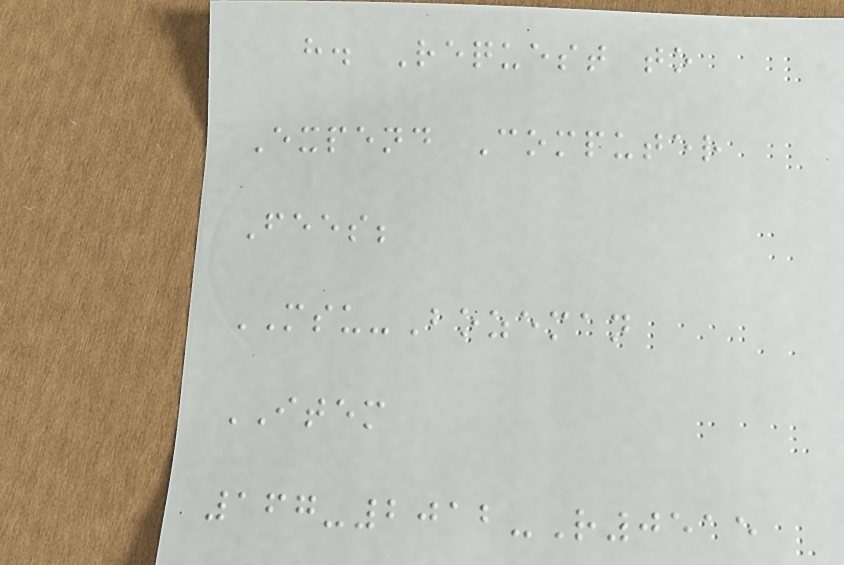h. Request to
Expend Computer
Fees;
MSU-Bozeman
ITEM
167-2012-R0515
